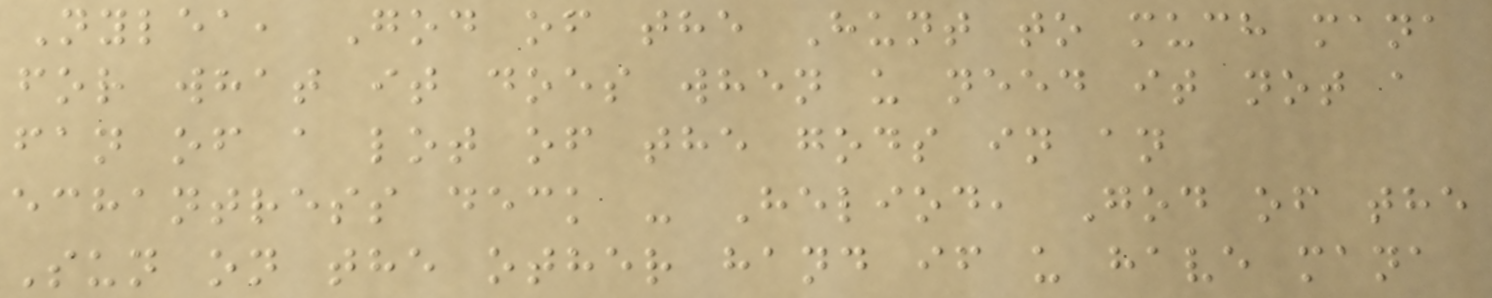Nylea, God of the Hunt to much mana
for what it does when u need it not a
fan of a lot of the gods in an
echantress deck - Heliod, God of the
Sun on the other hand if u have mana
